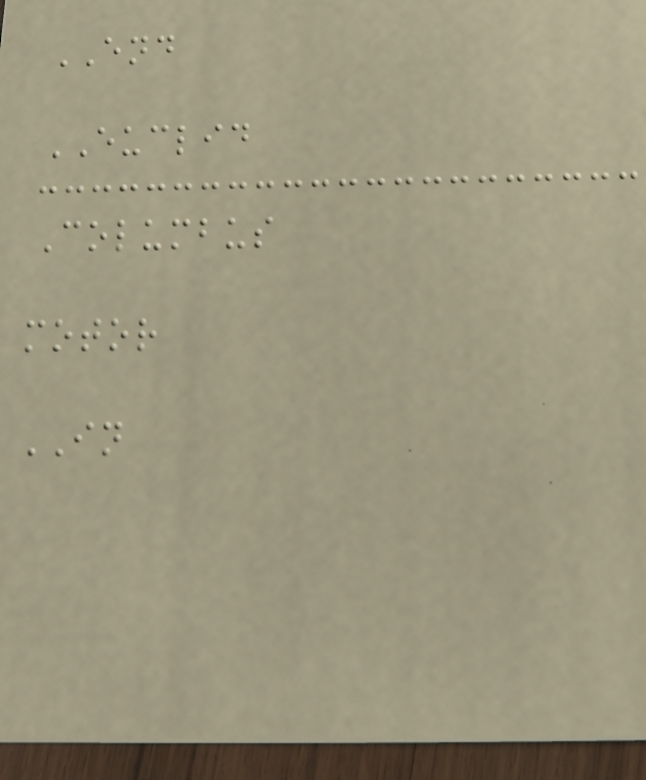END
EUCLID
Columbus
motor
IN
